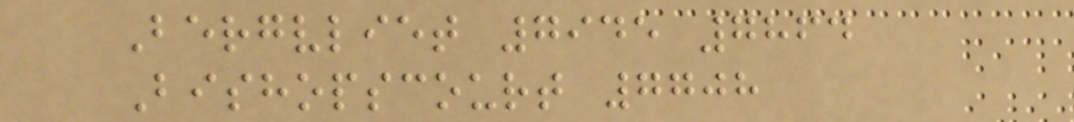Bergvliet 7945 7864
Bishopscourt 7708
